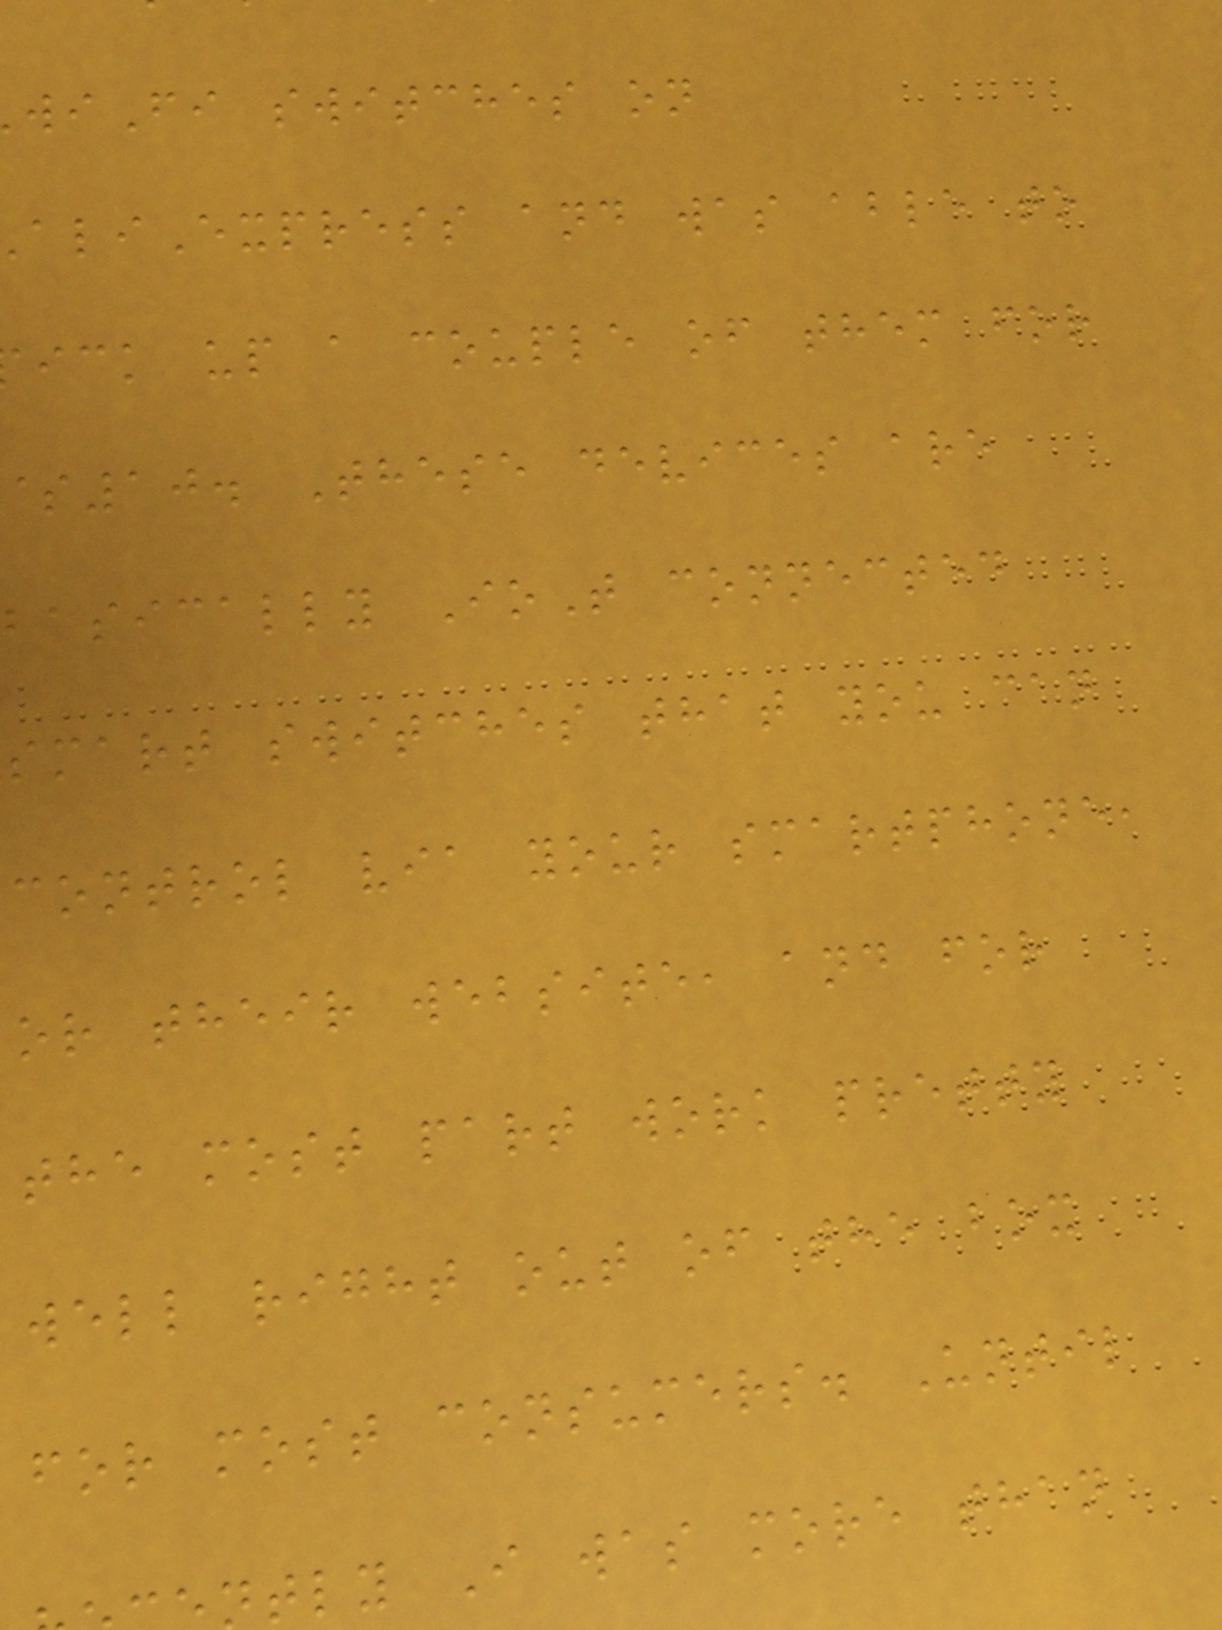iFi switches on
liExpress and was able to
ick up a couple of them for
10. These devices are
basically IoT connected
smart switches that you can
control via your smartphone,
or their website, and for
the most part work pretty
well right out of the box
for most consumers. Until
tly I was more than
